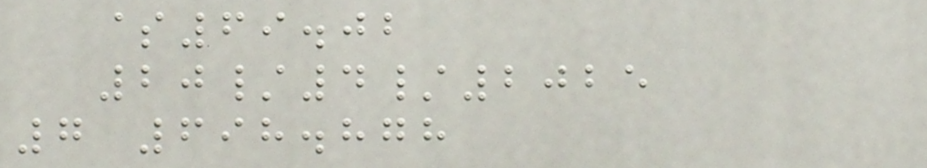$69.02
20/4/2025
7 698.878
